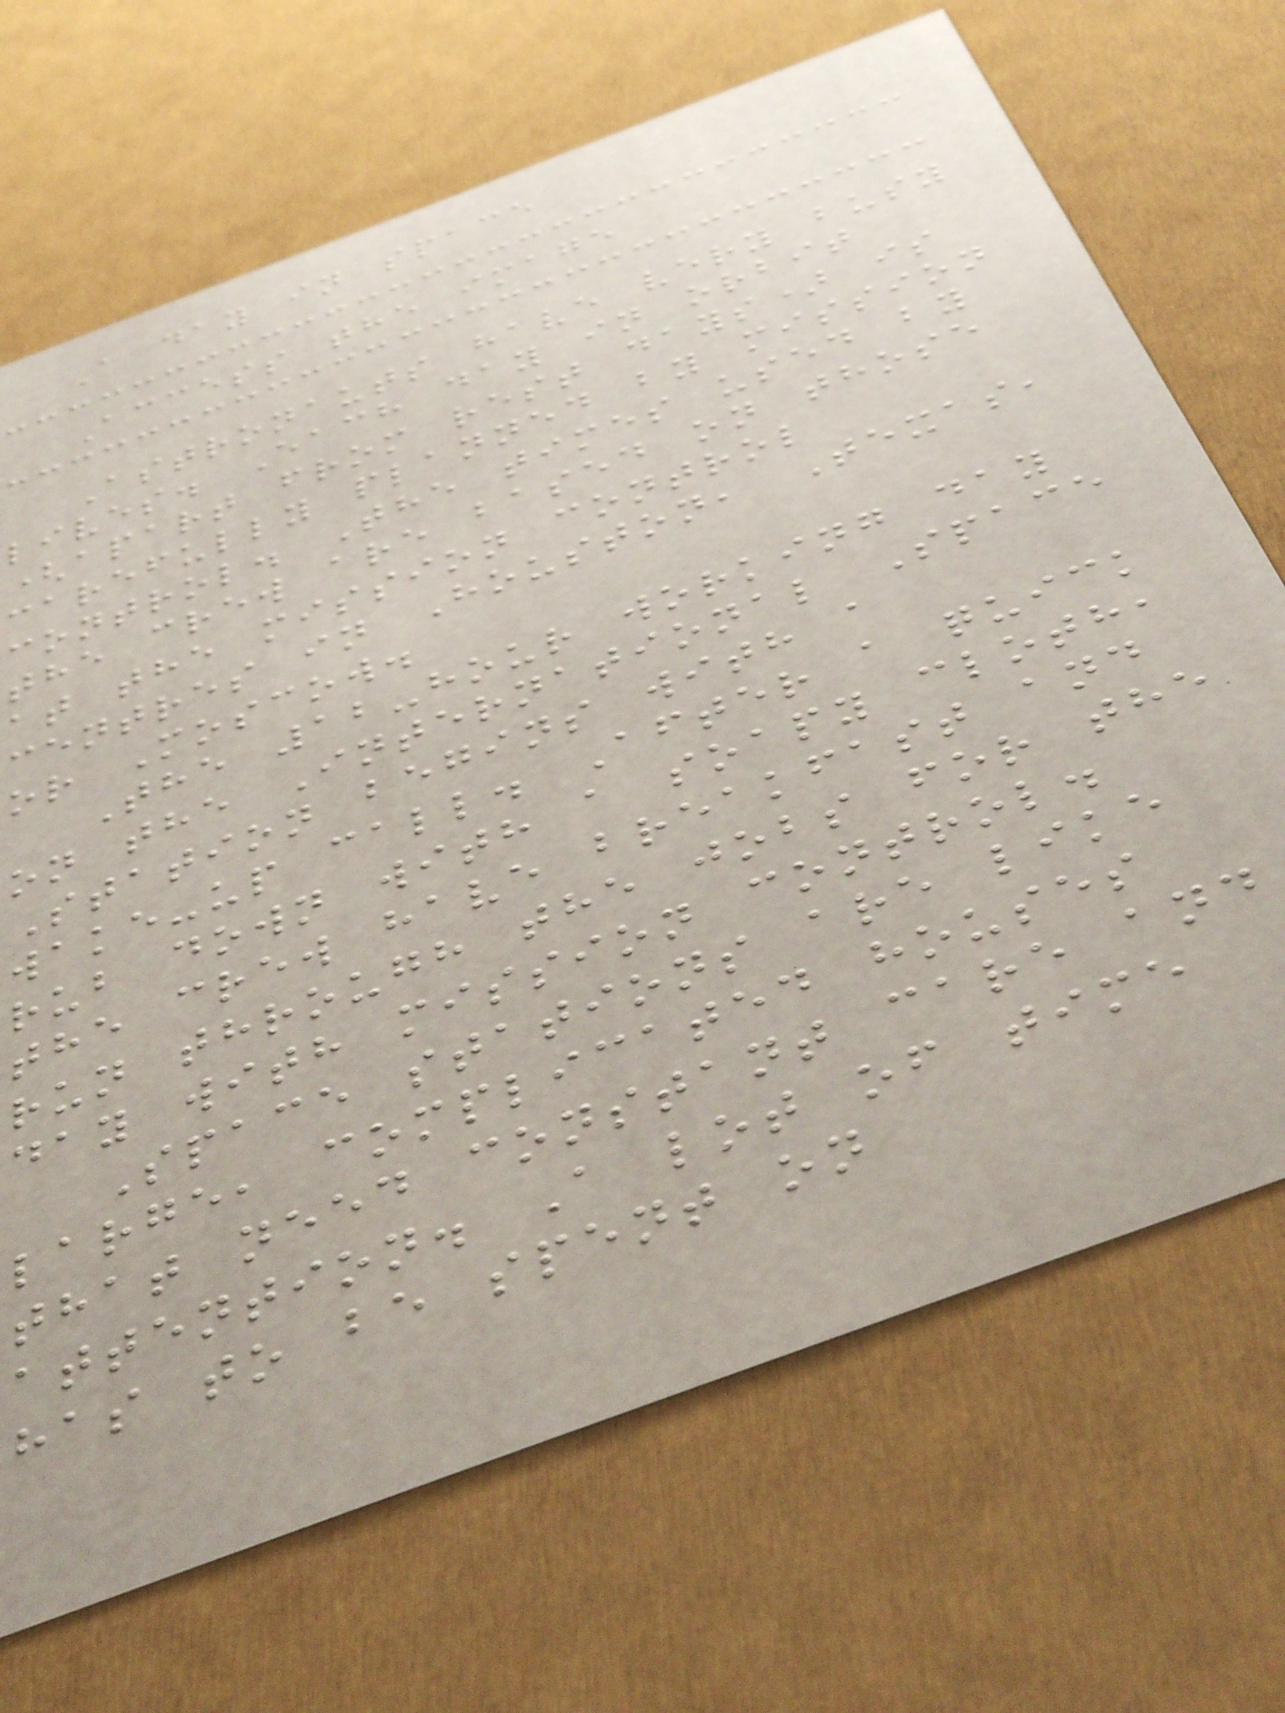A day in space
Access the image
Astronauts have very busy
lives. Each day in orbit
(apart from rest days) is
carefully planned by mission
control. The times used by
the crew are based on those
at the mission control
centres in Houston, Texas,
or Moscow.
The 12-hour working day
on the International Space
Station begins with a
wake-up call. After a quick
rub down with a soapy cloth,
the crew have breakfast and
run through the jobs for the
day with mission control.
Space stations are like
large, complicated houses
that need constant care and
attention. A lot of time
has to be spent on
